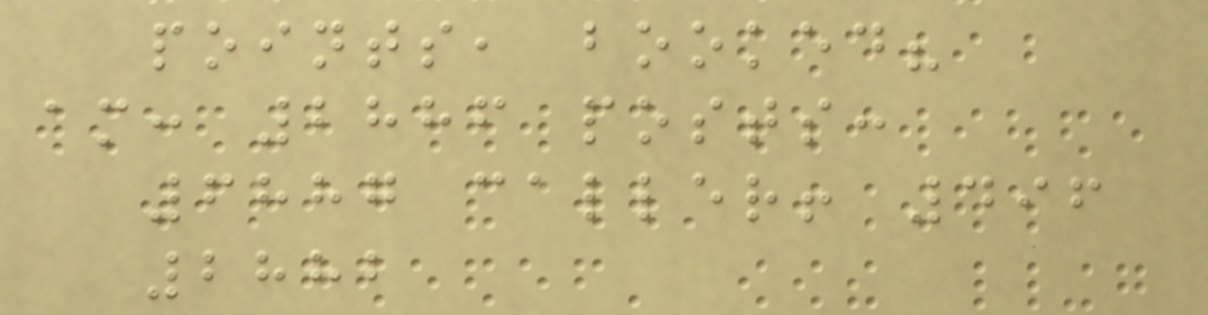points, booked?
am: 2886 posts:
6887 caller! 496
2882
